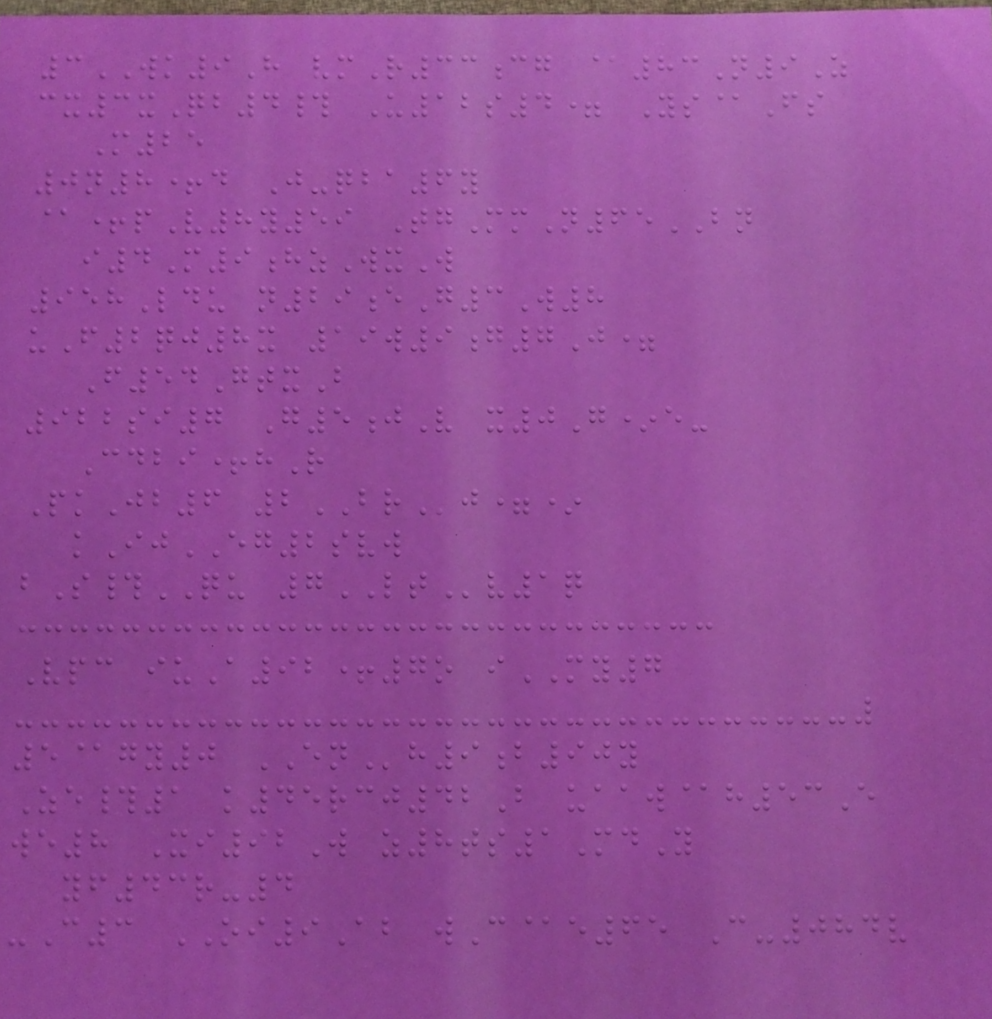3WK9H vmR33cg @83N9Z
cx3xQb4# U12s4= Ys@Fs
M25
0n8+d J-qba6y
@+pV8y59 TgMmN65BN
i4M9hzWxW
958Ldu n29eG3W8
uF2qj8x 19w9g7J=
F54GtxB
922si7 G5jV x0G*e-
Cdbi+hR
PkJb6 2BRj=*
kIjEG2svw
bS#QU 7LTv1q
Vpc iuA92+7o iMY7
5@gy0 ENh9b90y
Ze#1 k45rcj42B uaaw@h53E
we8 Xi92W z8ts1MdY
yf43r-4
-C3 OI9Ab wC@e65 C-084v
